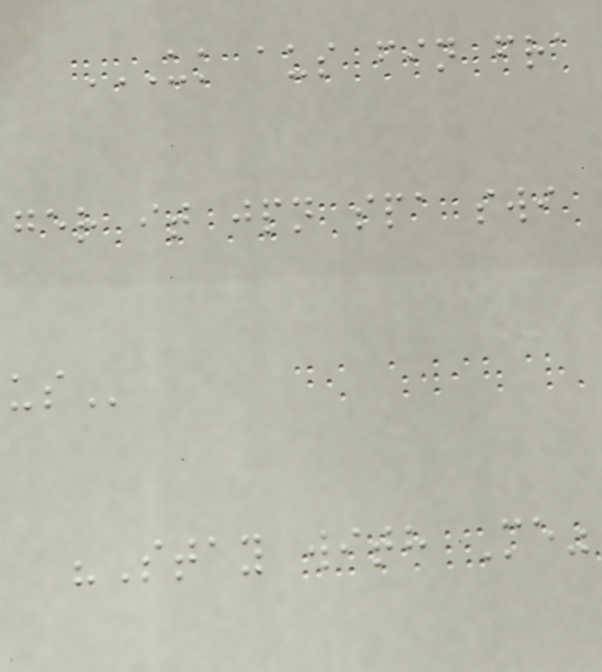UK AUS FIN FRA
GER IT JPN SPA SWI
US
"Stay with Me"
